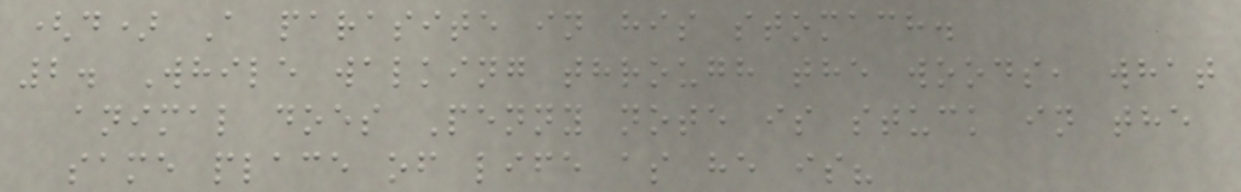(d) A parasite in his stomach.
2. While walking through the woods, what
animal does Penny note is stuck in the
same place of life as he is?
